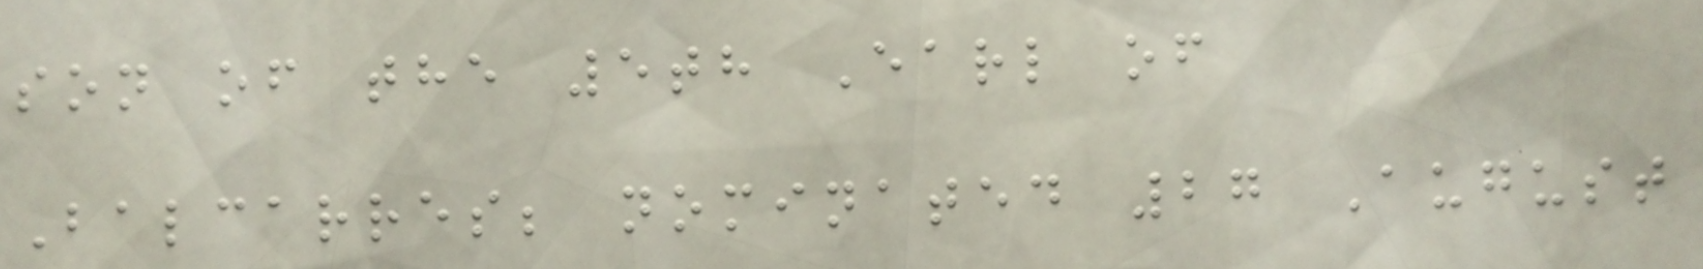son of the 5th Earl of
Balcarres; nominated 27 August
